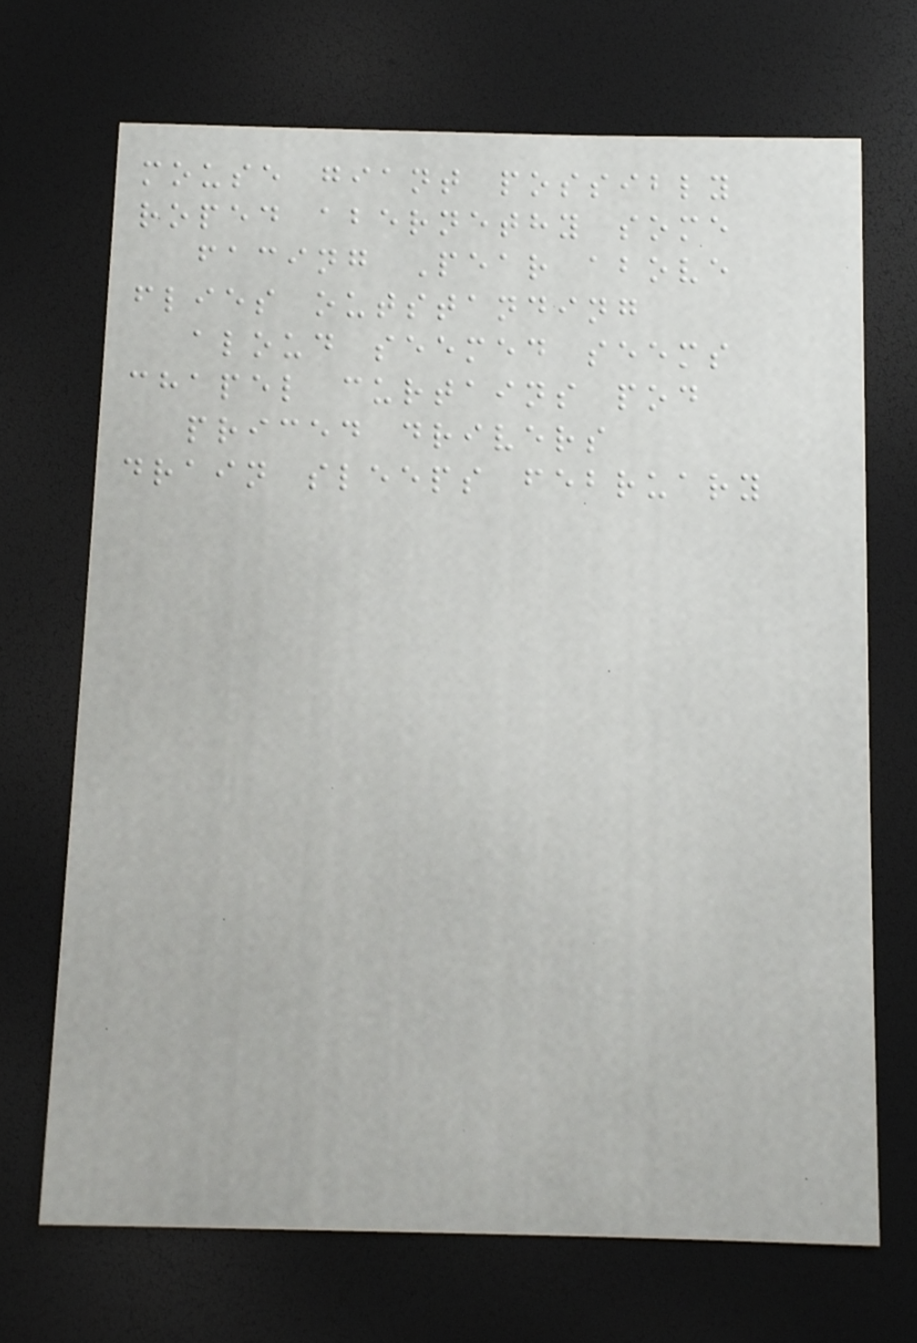mouse giant possibly
roped abernethy some
facing Pear above
flies outstanding
aloud seemed seems
chapel curtains pod
priced drivers
drain sleeps february
